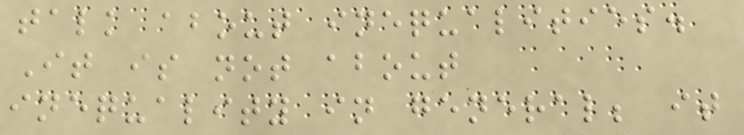talk about inequalities.
It is not about
inequality in general; it
